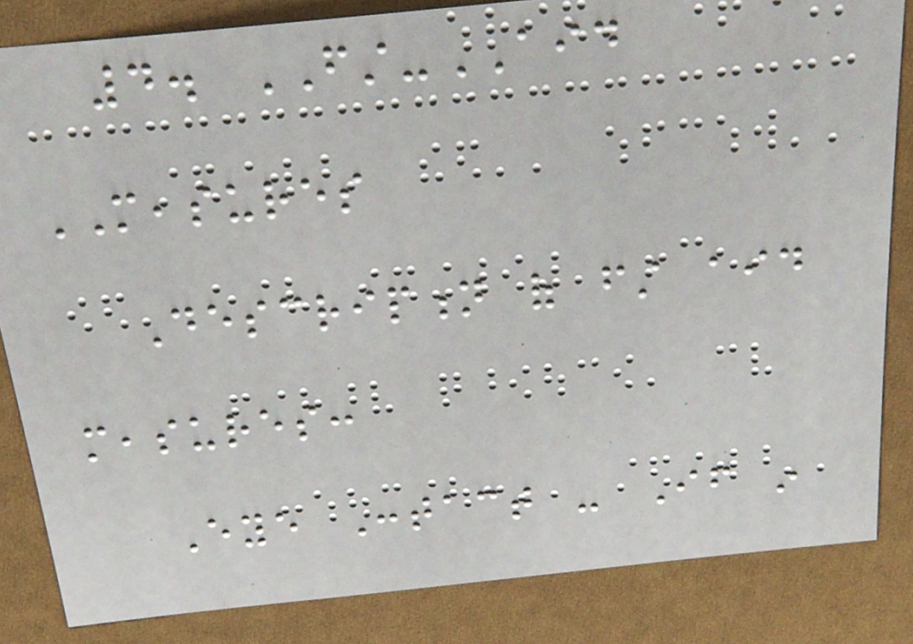4. FIRST-AID
MEASURES
Description of first aid
measures:
Eye Contact - If in
